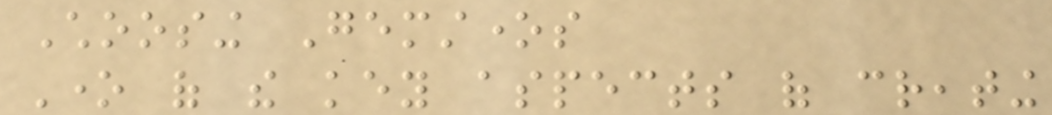Choosing Gemstones
One of the key aspects of creating
